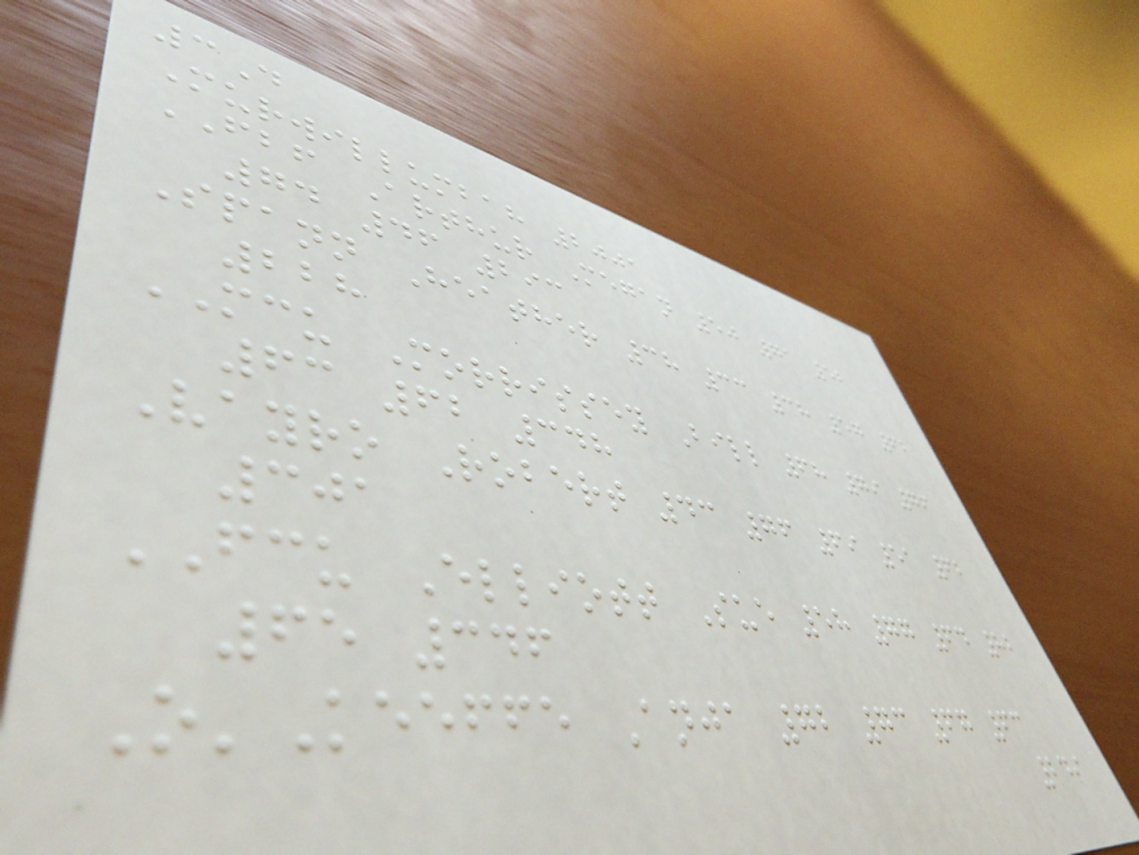3D
Murwillumbah 2001
FBF Arthur Megan 50 71 52
74 46 293
Spann Heather 38 33 38 57 62
228
MCU Morrissey Bill 68 79 76
63 62 348
Vayro Robert 43 76 69 51 62
301
FCU Elliott Sue 58 77 64 82
65 346
O'Keeffe Anja 72 73 67 63
249
